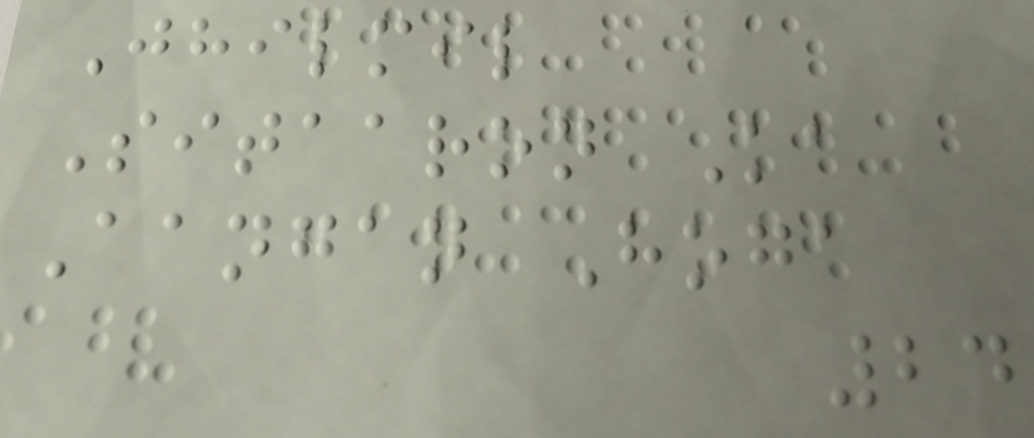Jhilmil
Sitaaron Ka
Aangan Hoga
24
